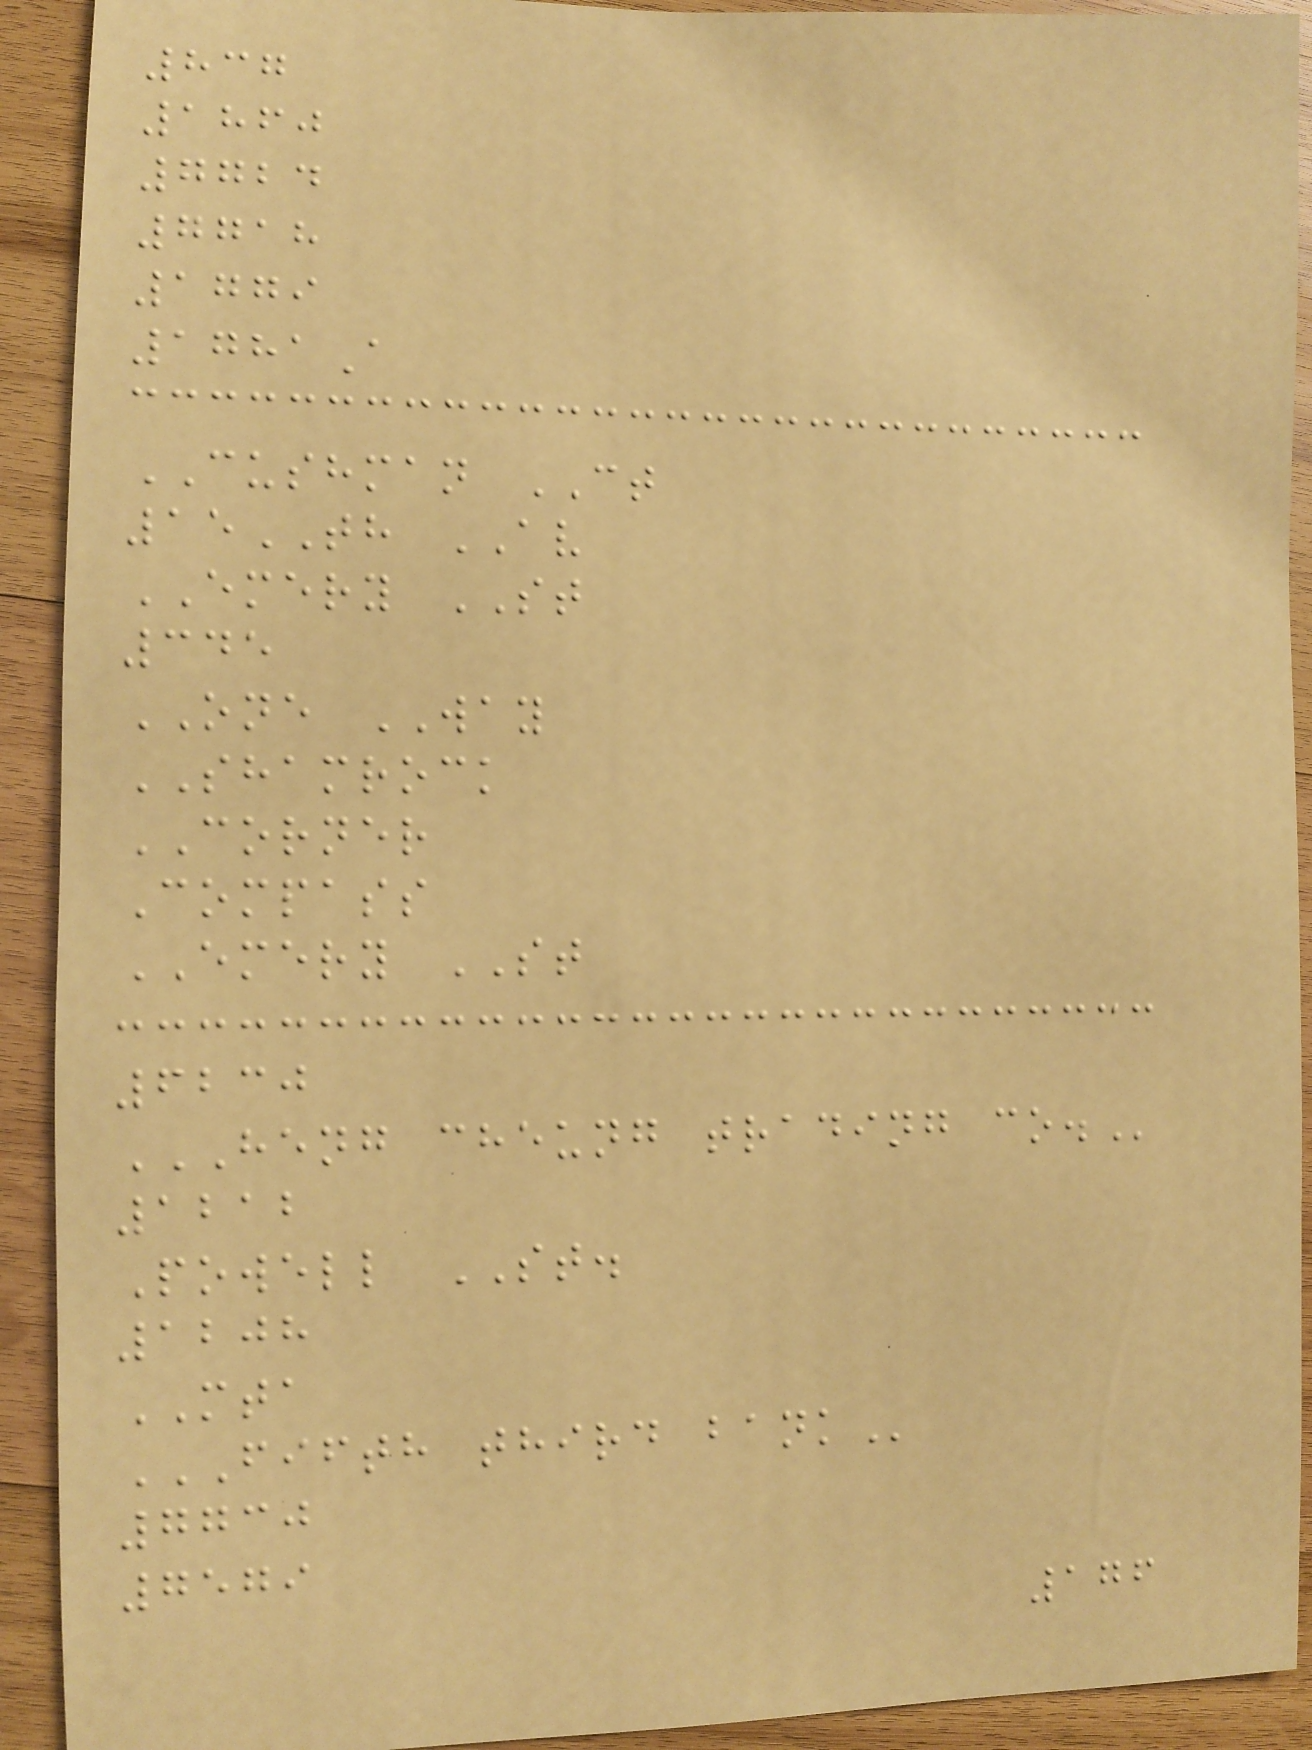837
1860
7724
7718
1779
1781A
CUSHMAN CT
15TH AV
EMERY ST
345
ONE WAY
SHAMROCK
CORNER
Compass
EMERY ST
6230
HENG CHEUNG TRADING CO.
1212
Powell ST.
1208
MTA
FIFTH THIRD BANK
7730
7579
176
